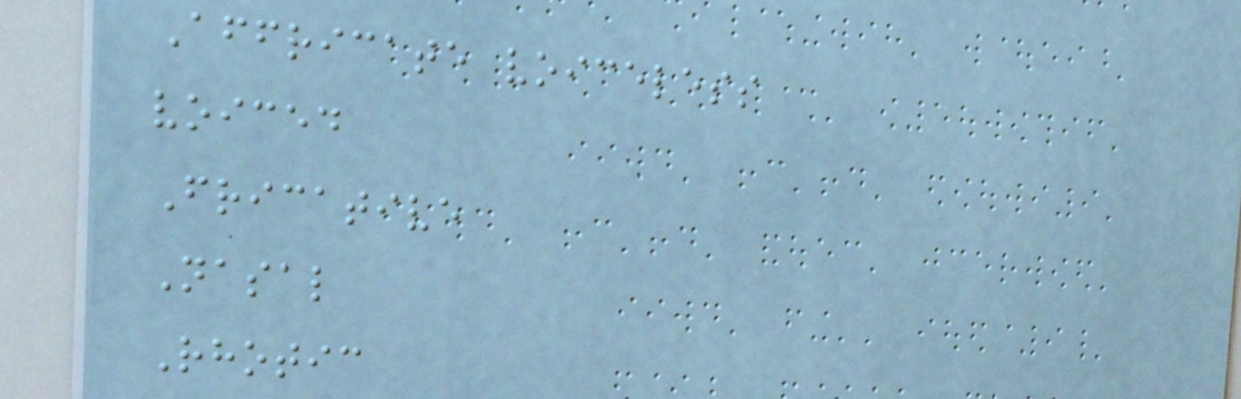Affricate voiceless
voiced
Fricative
Nasal
Rhotic
